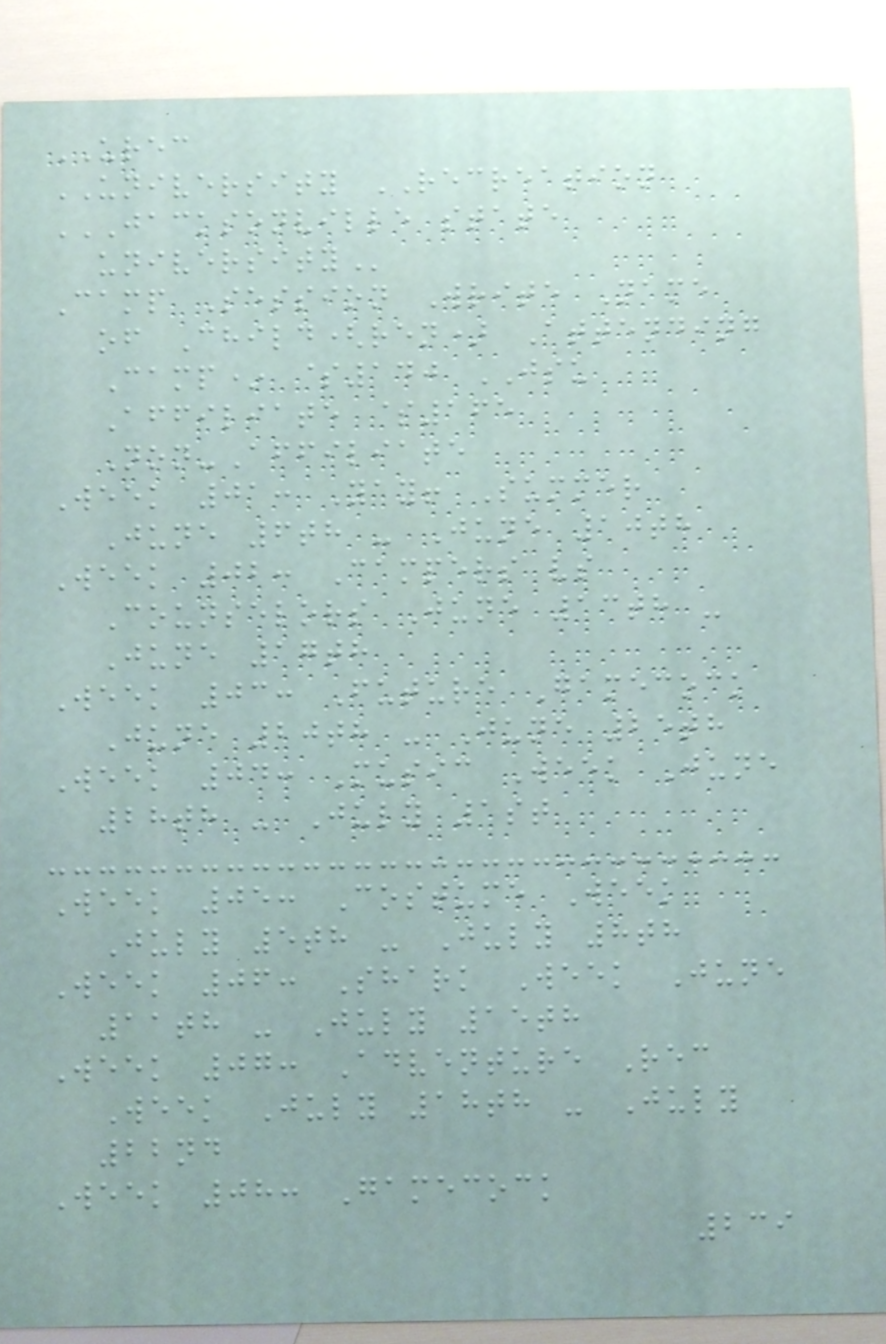UREC
UNIVERSITY RECREATION
JACKSONVILLE STATE
UNIVERSITY
Camp Session Write Name
of Child(ren) Attending
Camp* $140 JSU
Affiliate $165
Non-Affiliate
Week 01: Yay! Summer
June 6th - June 10th
Week 02: Campers vs
Counselors June 13th -
June 17th
Week 03: Future Gamecock
June 20th - June 25th
Week 04: Music Week June
28th - July 1st
Week 05: Costume Week
July 5th - July 8th
Week 06: Shark Week June
11th - July 15th
Week 07: Adventure Rec
Week July 18th - July
22nd
Week 08: Gamecock
239
